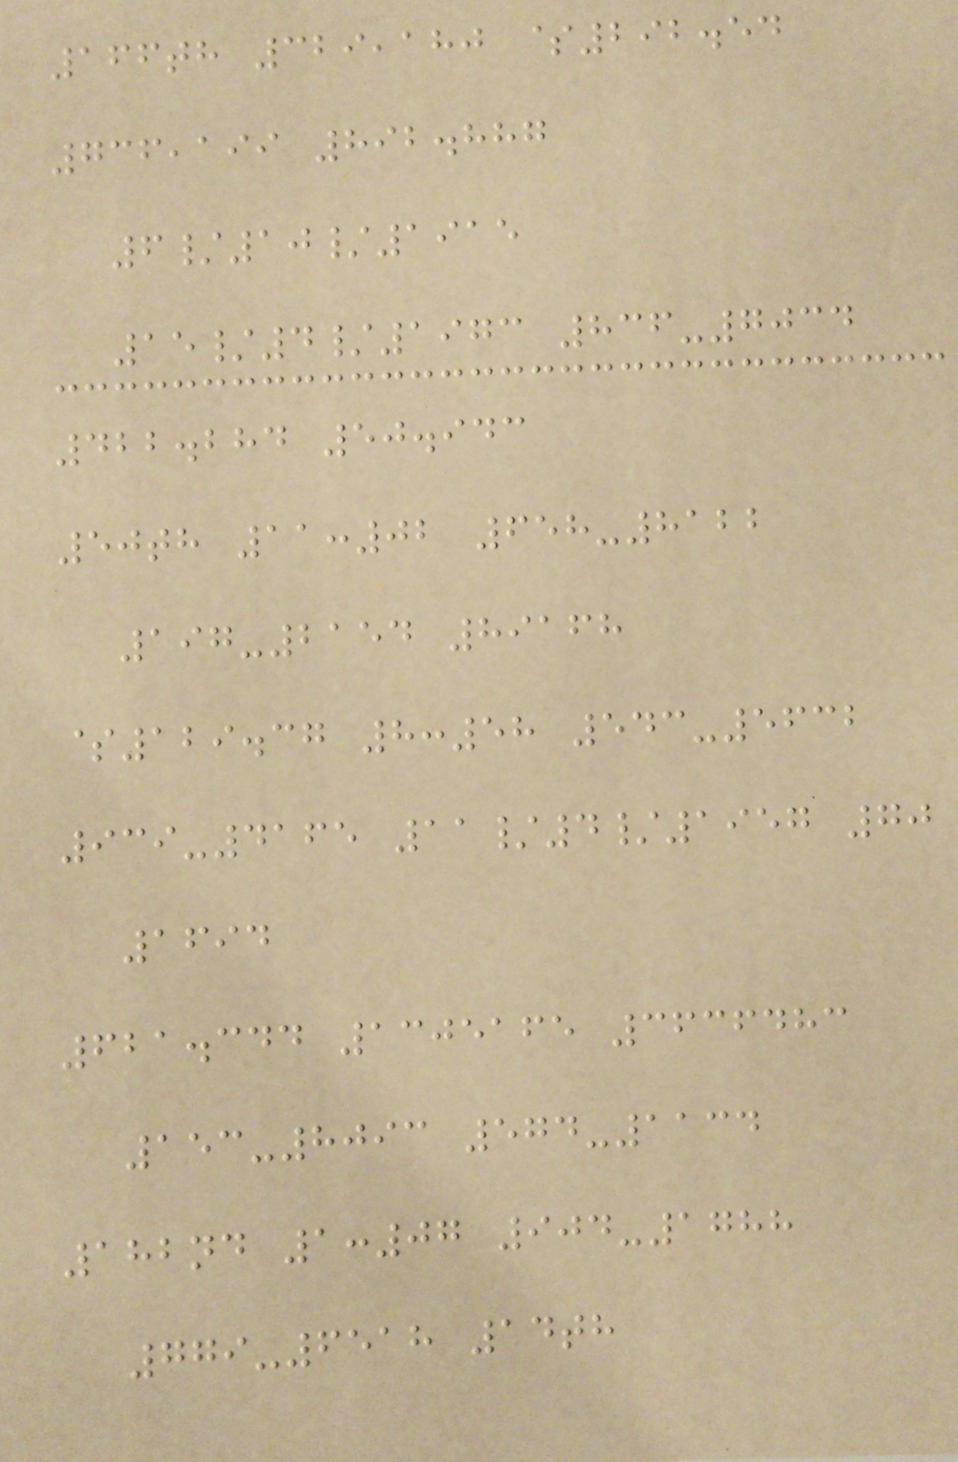166th 329,180 $292.54
736,199 892.887
6/10/1915
15/4/1973 836-7034
422.284 50.943
50th 11:02 658-8122
197-2154 89168
$129.37 8:58 543-5632
939-4165 11/4/1957 70
1694
621.344 1305165 3636483
153-8093 574-1134
182nd 1:07 904-1788
779-6518 14th
